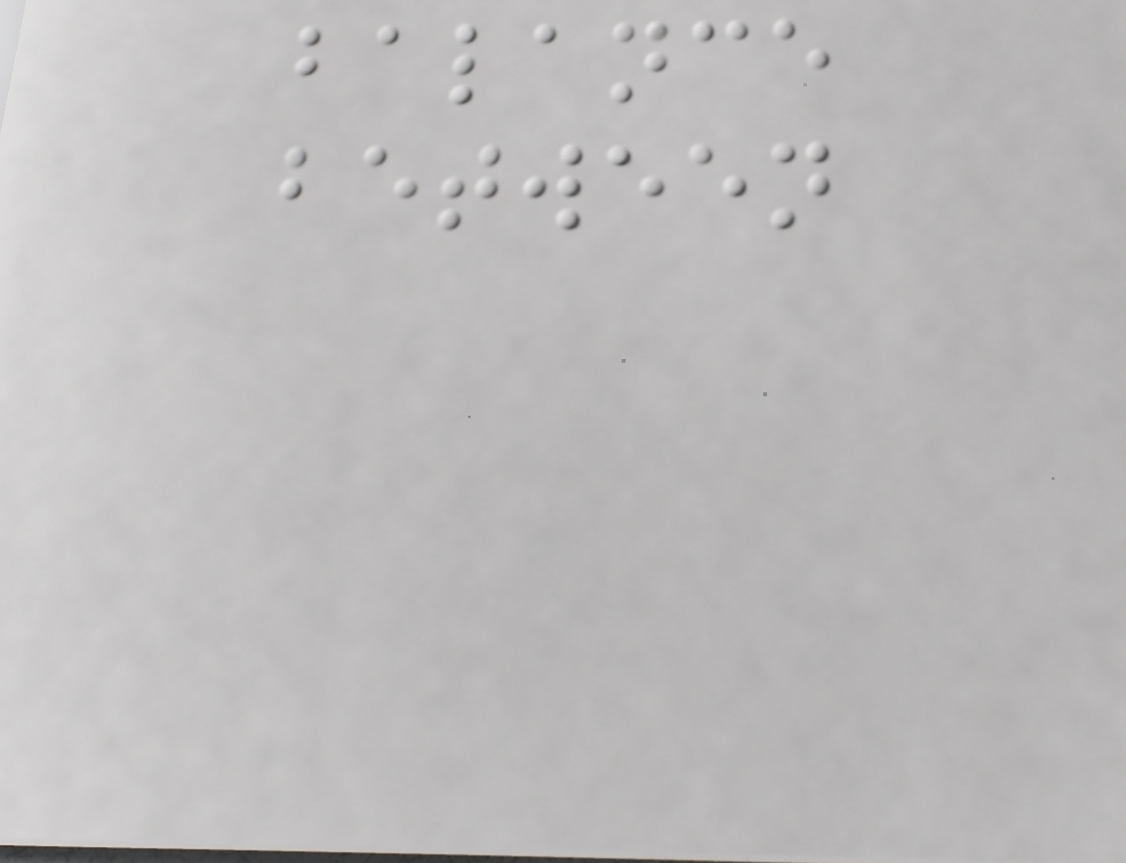balance
between
